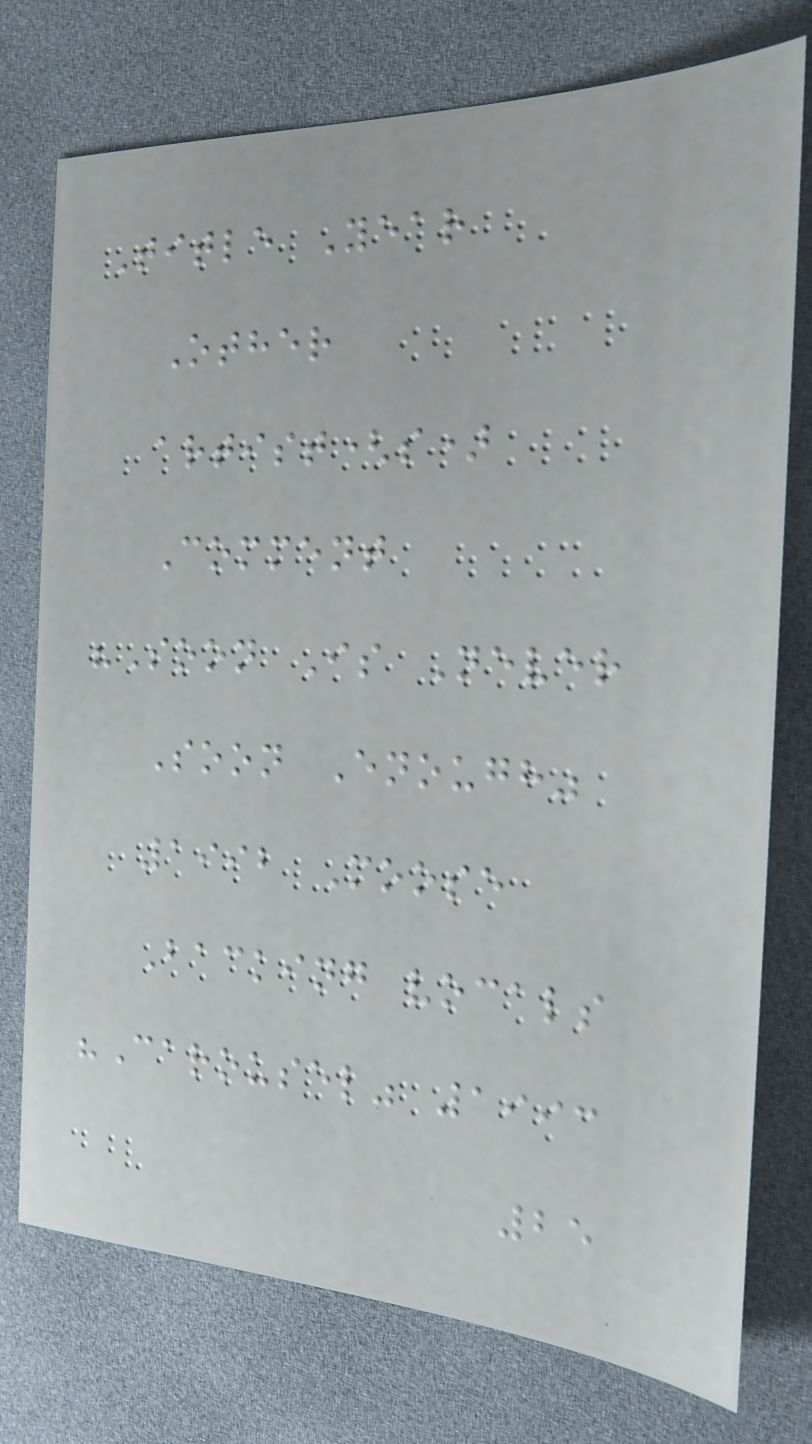Title Year
Other
artist(s)
Comment
"Soon Is Never
Soon Enough"
1992 Moose
Backing vocals
"Carousel" 1993
25
